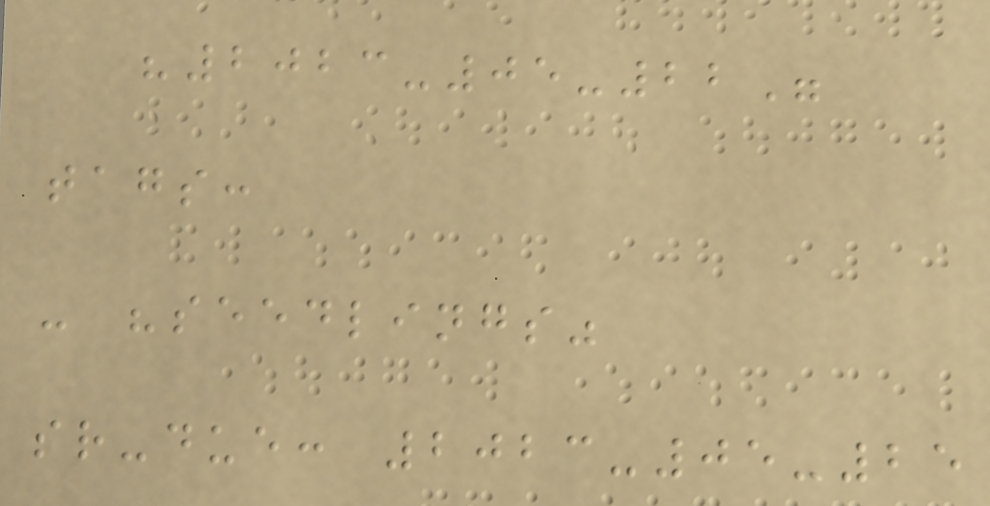"2023-05-22"
tags:
- "seedlings"
sr-due: 2023-05-25
